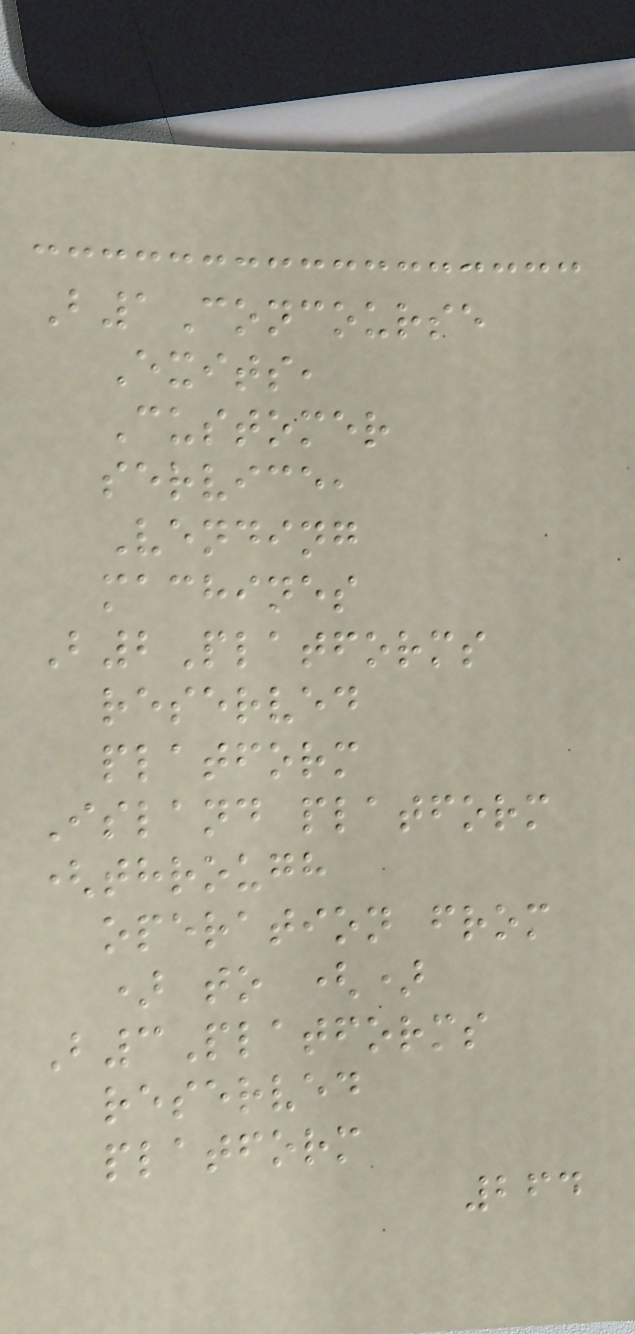B1Concourse
Exits,
Customer
service,
Vending
machines
B2Platforms
reserved
platform
Island platform
(through
operation from
) to ()
B3Platforms
reserved
platform
264
